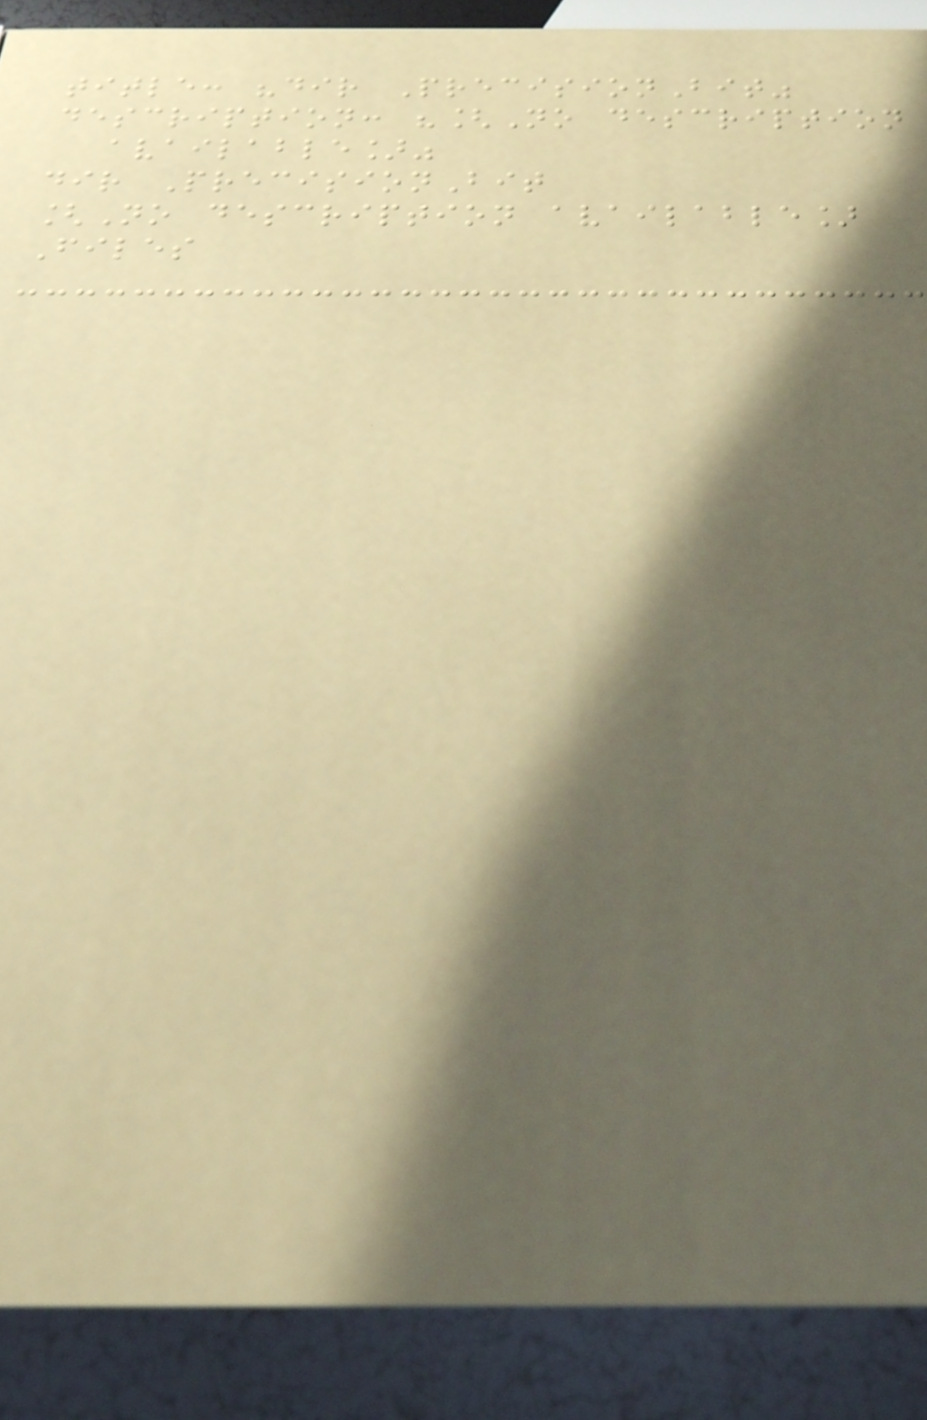title: "dir PrecisionBit"
description: "[No description
available]"
dir PrecisionBit
[No description available]
Files
